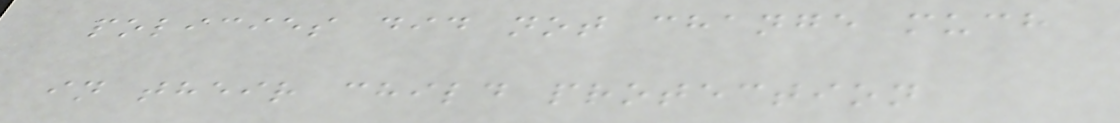policies did not change much
in their child protection
